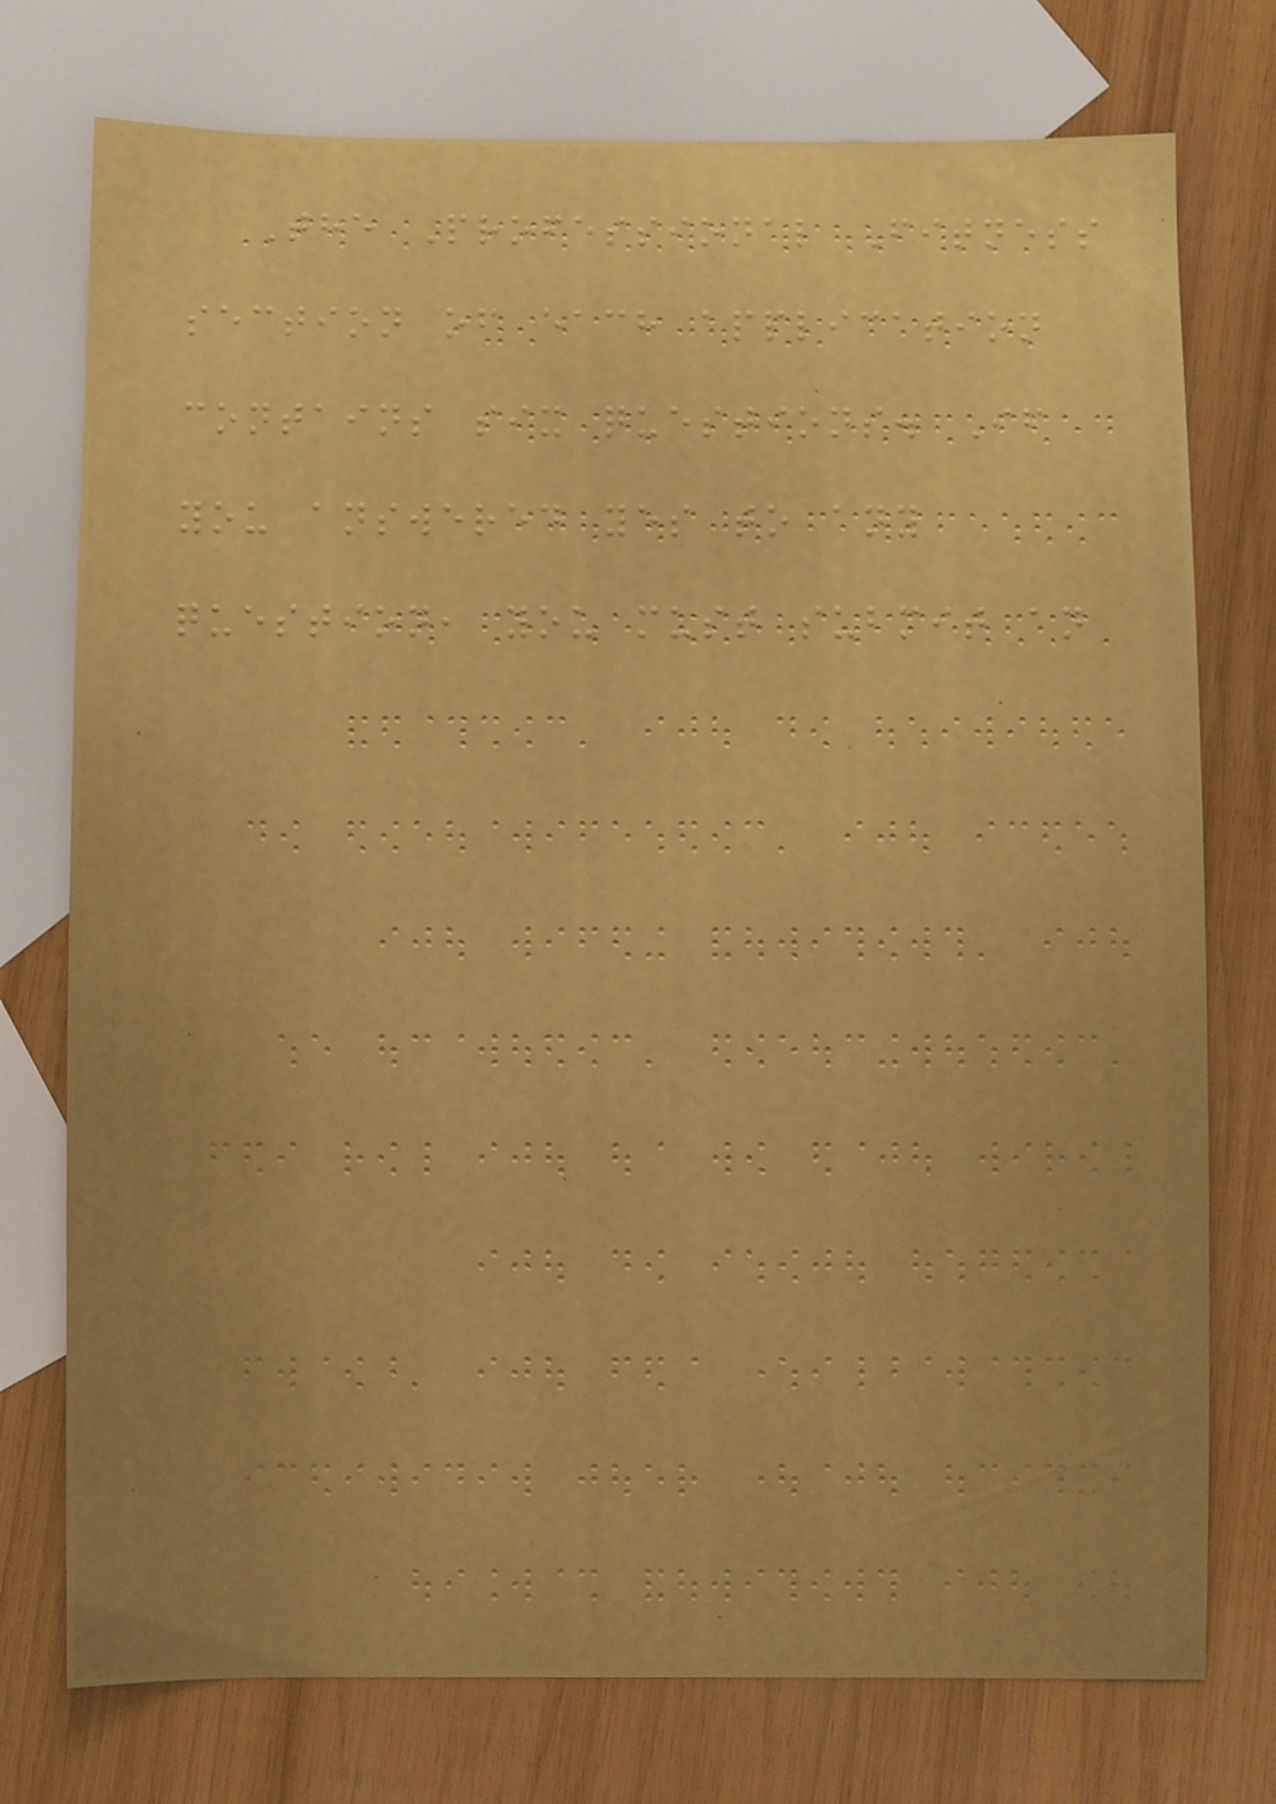The Professional Fitness
section of each application
contains six questions. If
you answered yes to any
question, you must submit an
